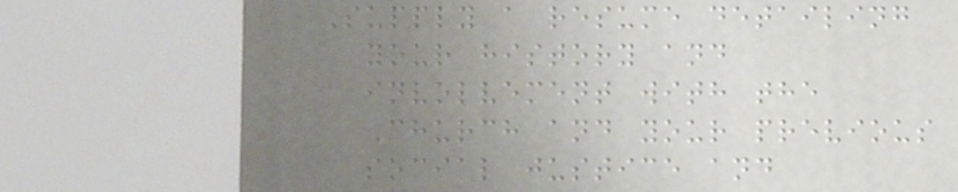Supply a resume detailing
your history and
involvement with the
Church and your previous
social justice and
